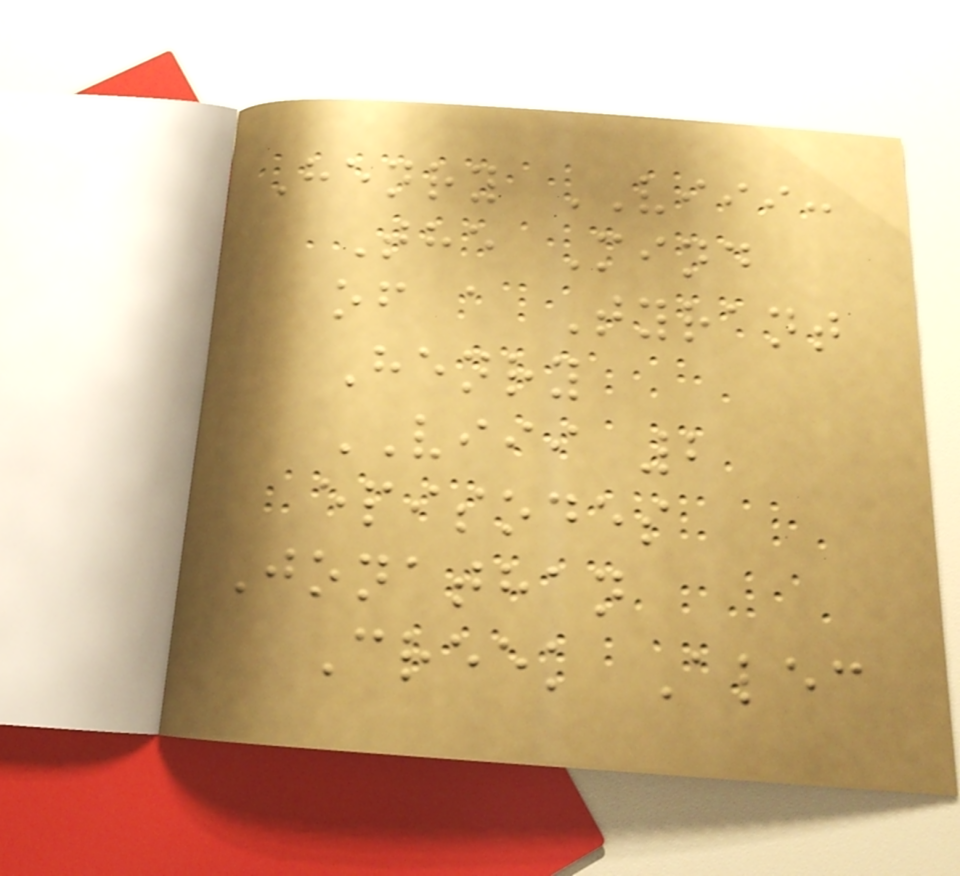Henry VIII:
The Mind
of a Tyrant
Henry
VIII 2
episodes
Jonathan
Creek Alec
